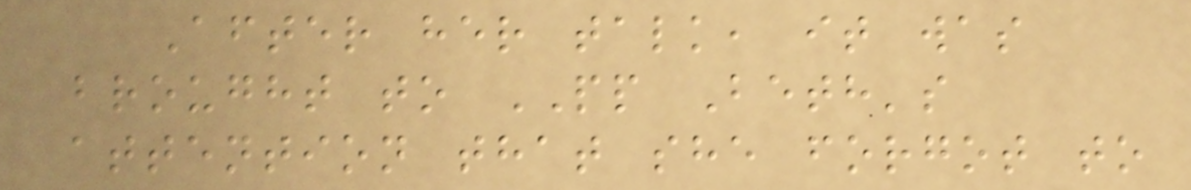After her talk, it was
brought to PP Beth's
attention that she forgot to
